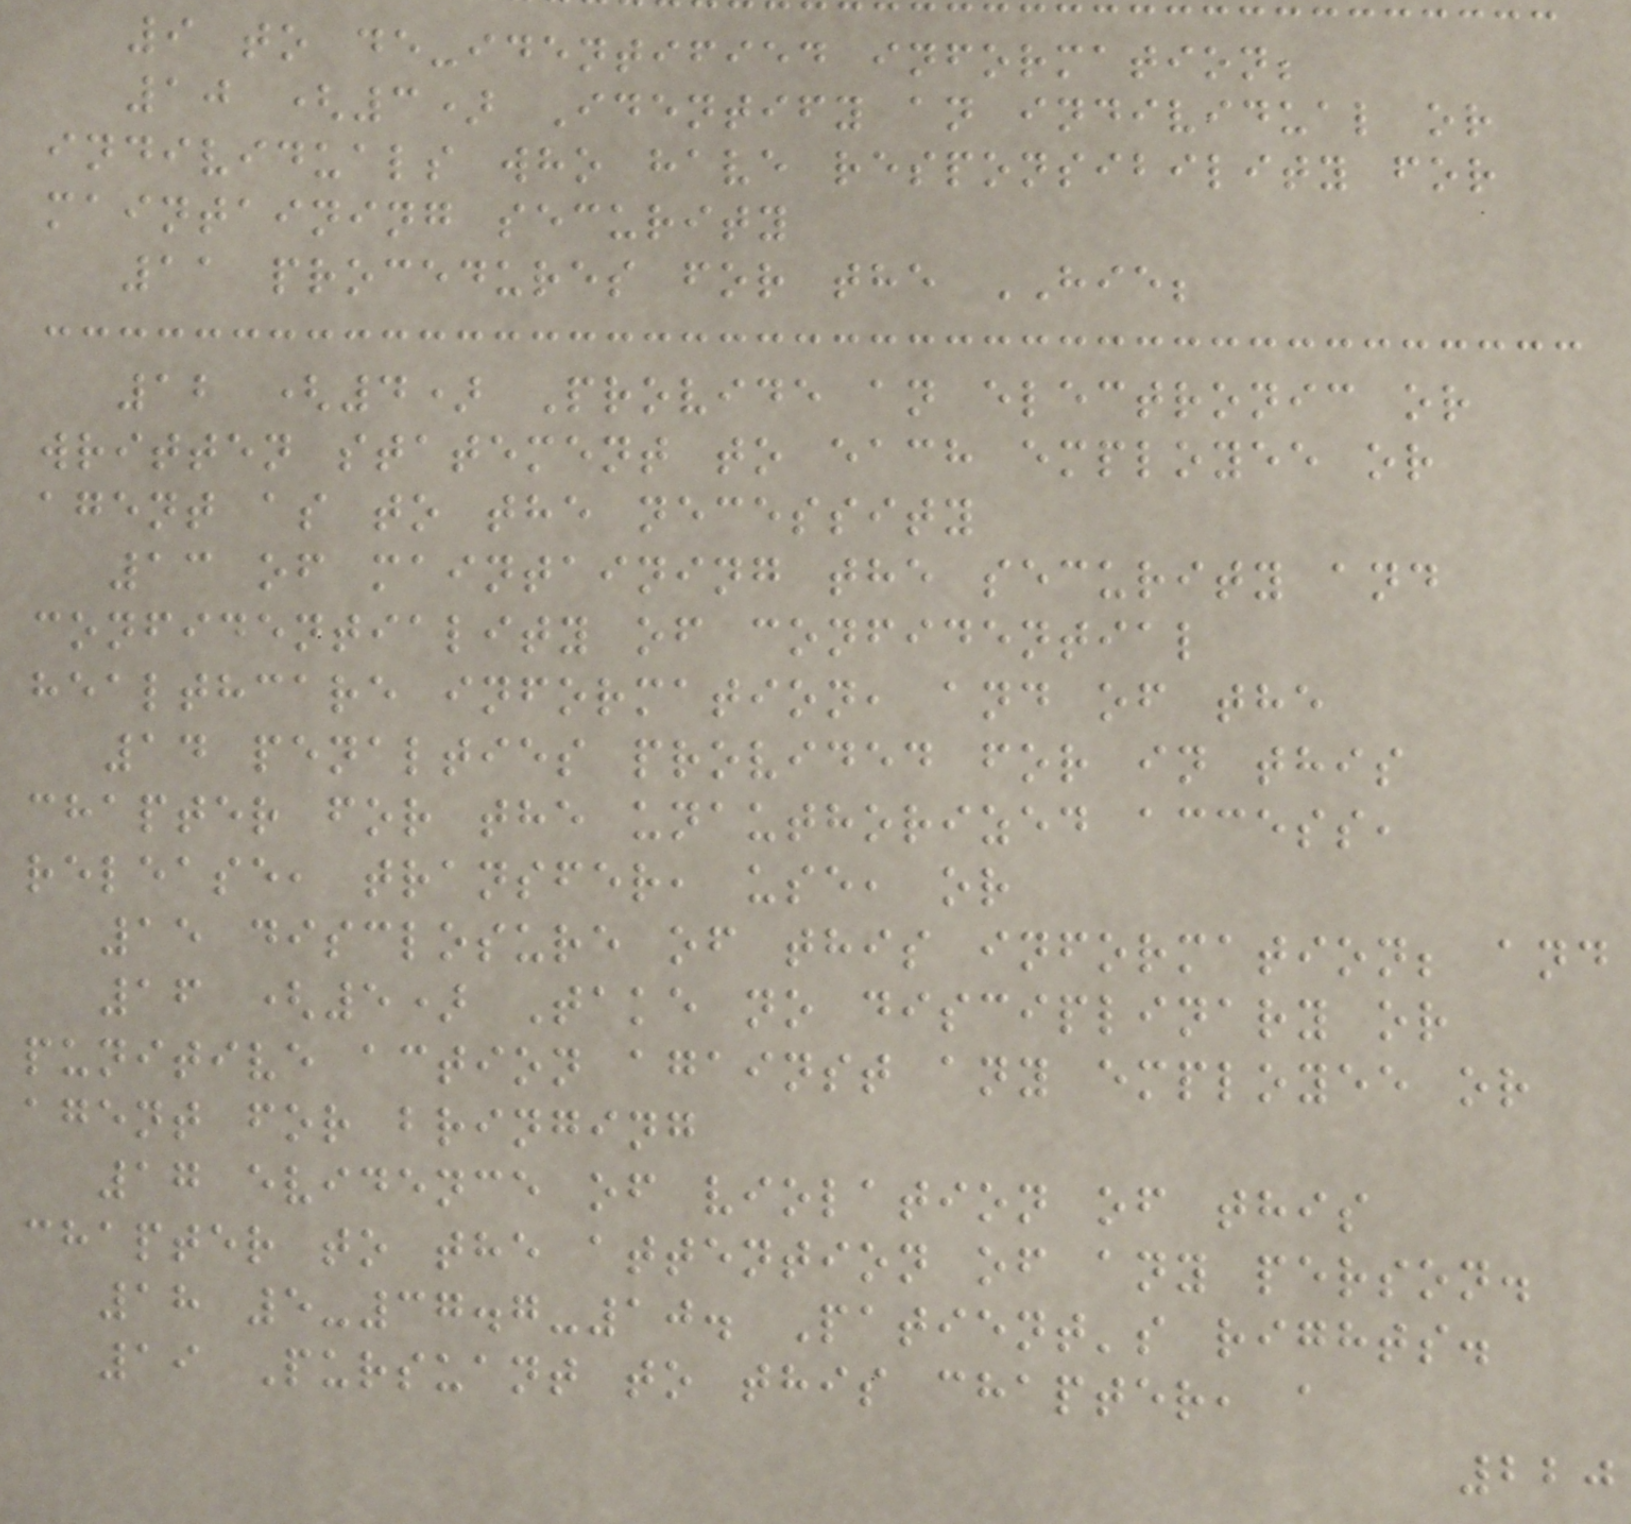9 to de-identified information;
10 (3) Identify an individual or
individuals who have responsibility for
maintaining security
11 procedures for the HIE;
12 (4) Provide an electronic or
written statement to each employee or
agent as to the necessity
13 of maintaining the security and
confidentiality of confidential
healthcare information, and of the
14 penalties provided for in this
chapter for the unauthorized access,
release, transfer, use, or
15 disclosure of this information; and
16 (5) Take no disciplinary or
punitive action against any employee or
agent for bringing
17 evidence of violation of this
chapter to the attention of any person.
18 5-37.7-10. Patient's rights.
19 Pursuant to this chapter, a
220
